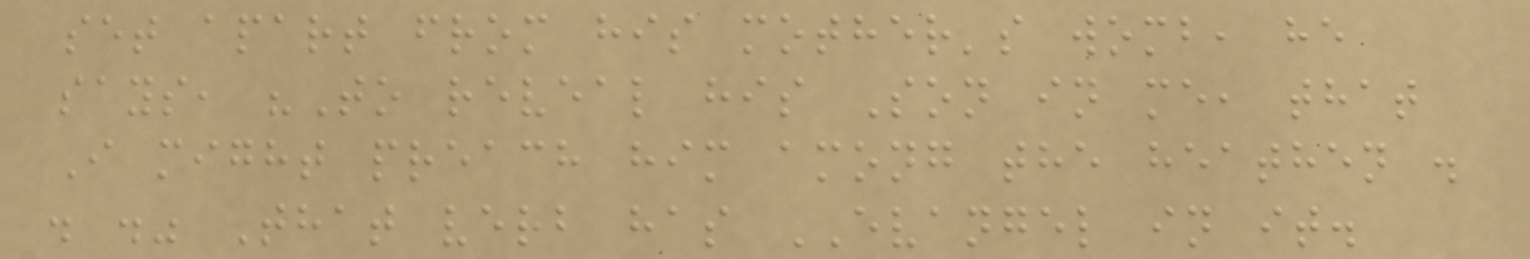set apart from his mother's womb, he
says, "To reveal his Son in me, that
I might preach him among the heathen .
. ." That verb has EVANGEL in it.
